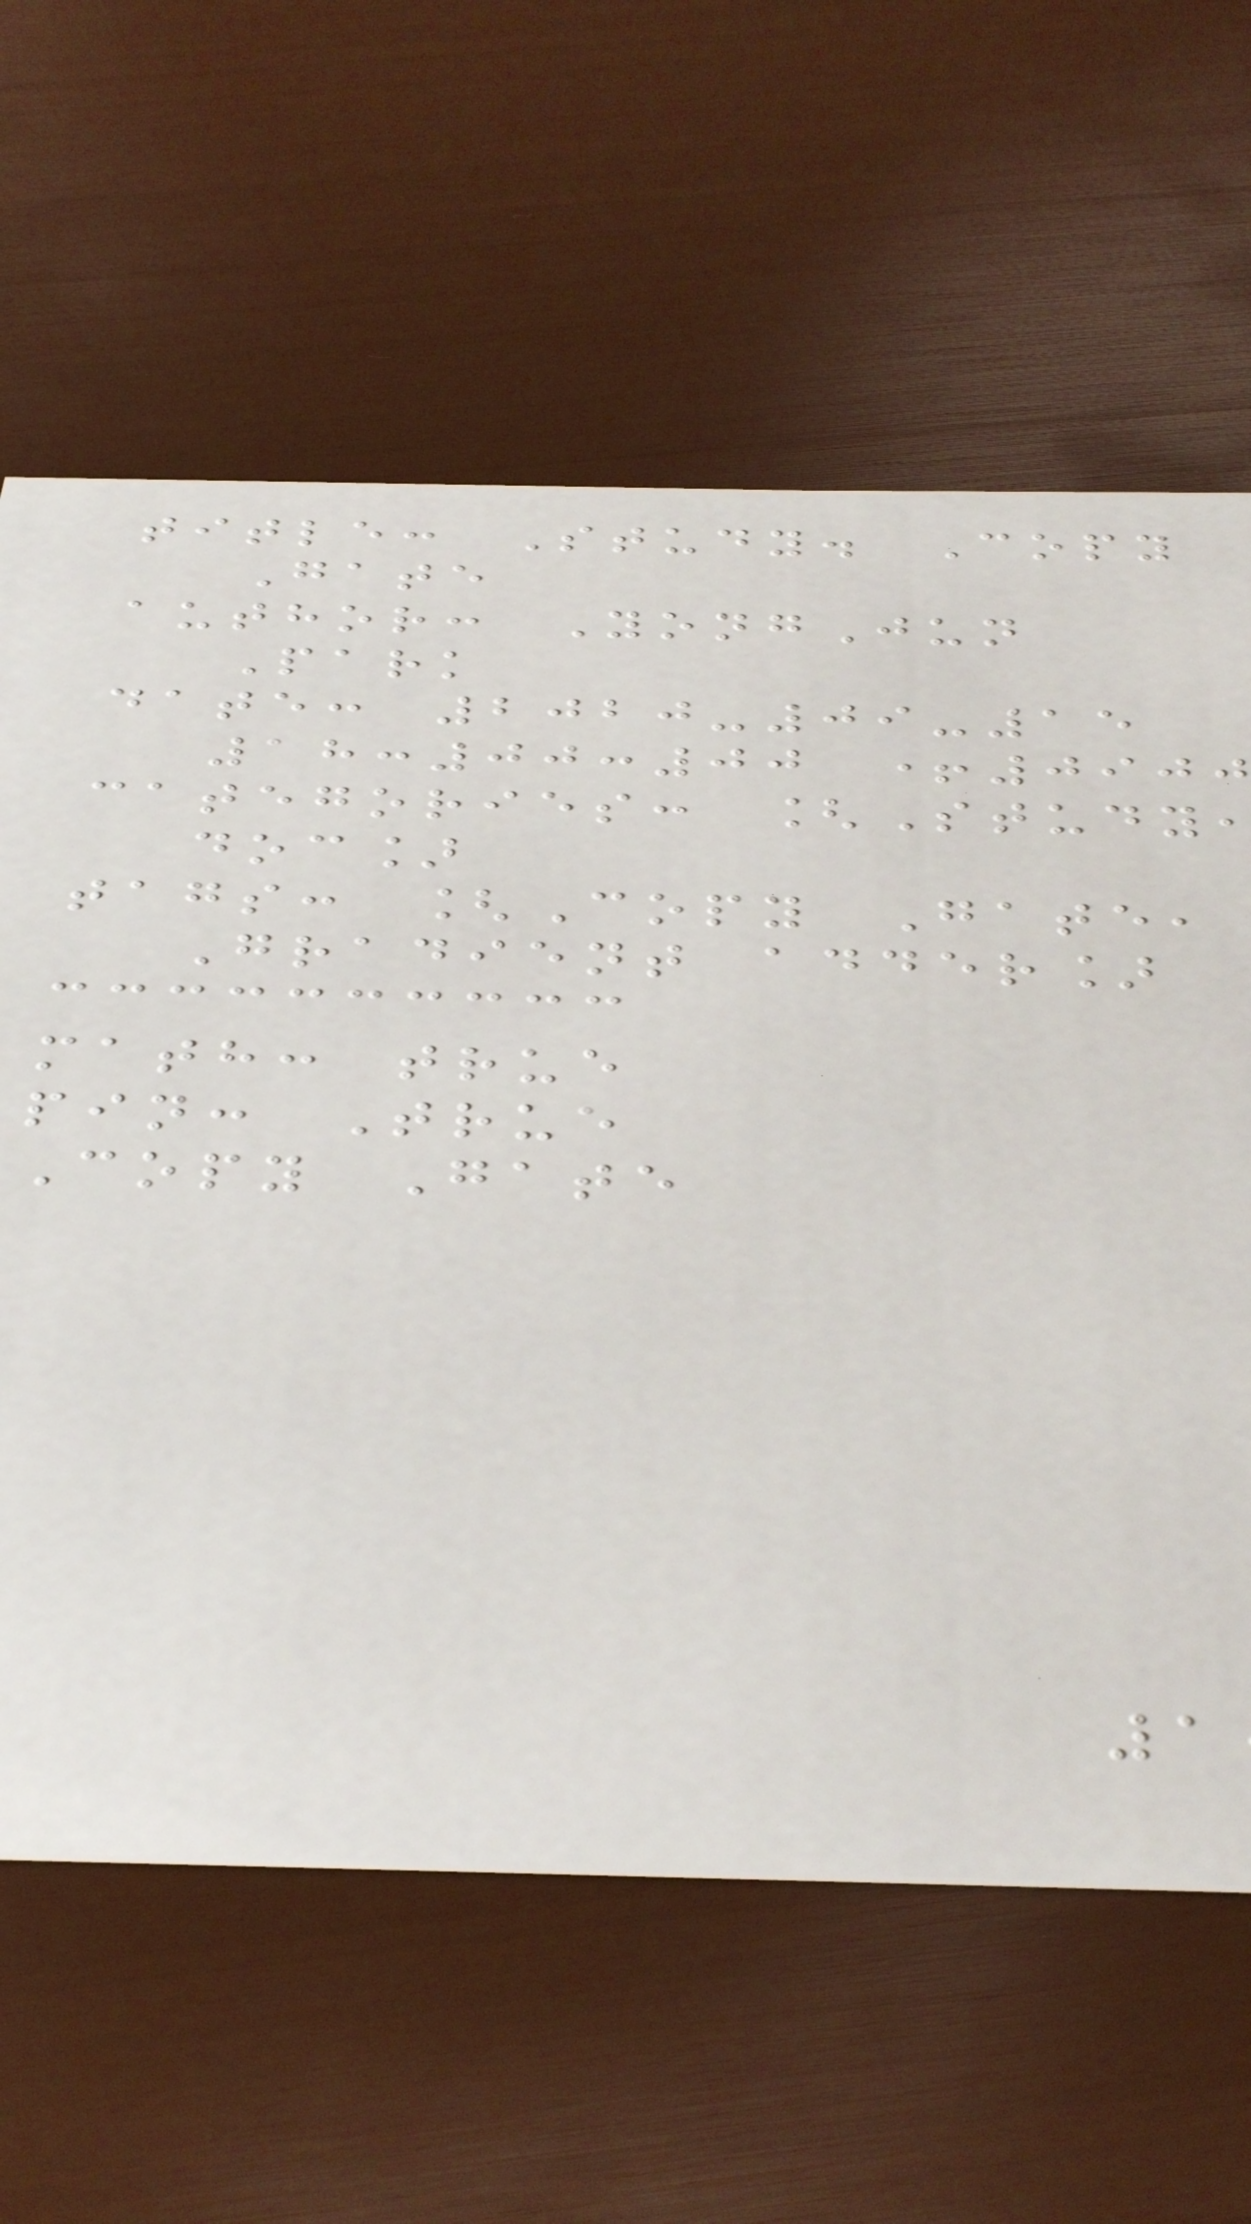title: Study. Copy
Gate
author: YongJun
Park
date: 2020-09-15
18:00:00 +0900
categories: [Study
doc]
tags: [Copy Gate,
Gradient adder]
math: true
pin: True
Copy Gate
